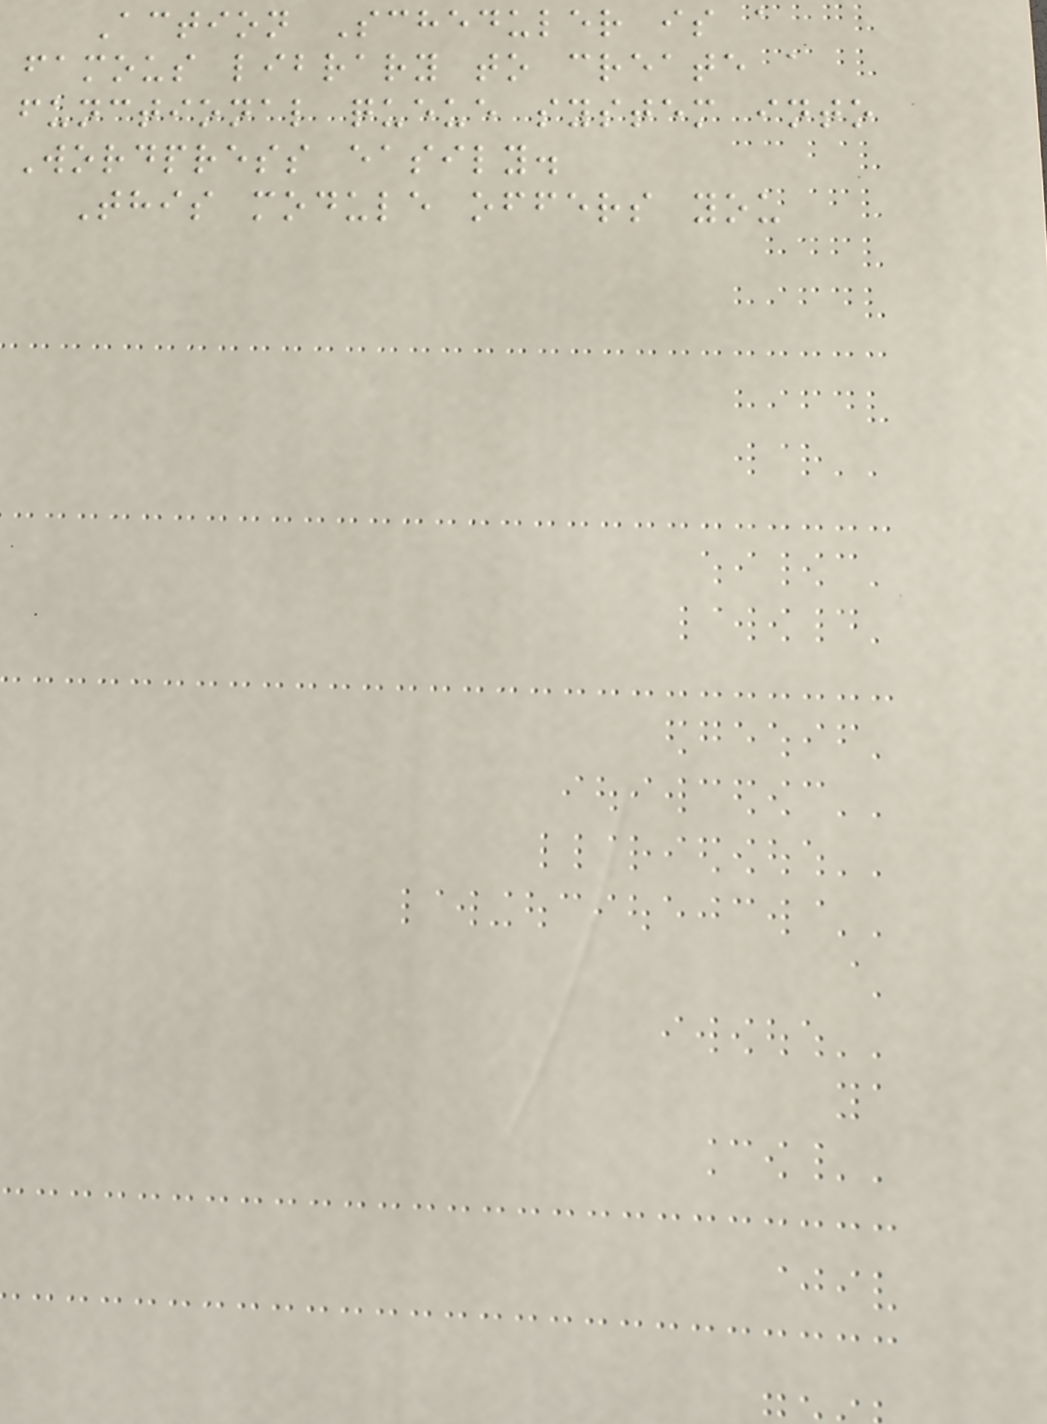Action Scheduler is a
famous library to create a
functional queue system into
Wordpress easily.
This module offers you
